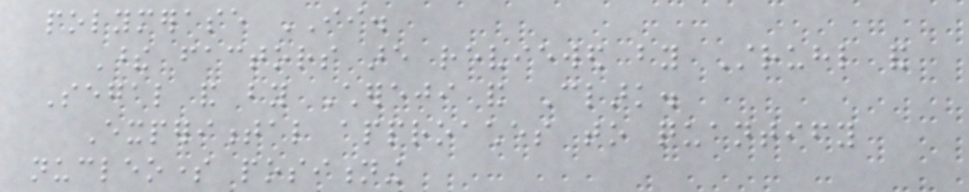polymerase II.
These factors are reviewed by Struhl and
Segal and by Chereji and Clark.
Experimental approaches to quantify
nucleosome positioning
